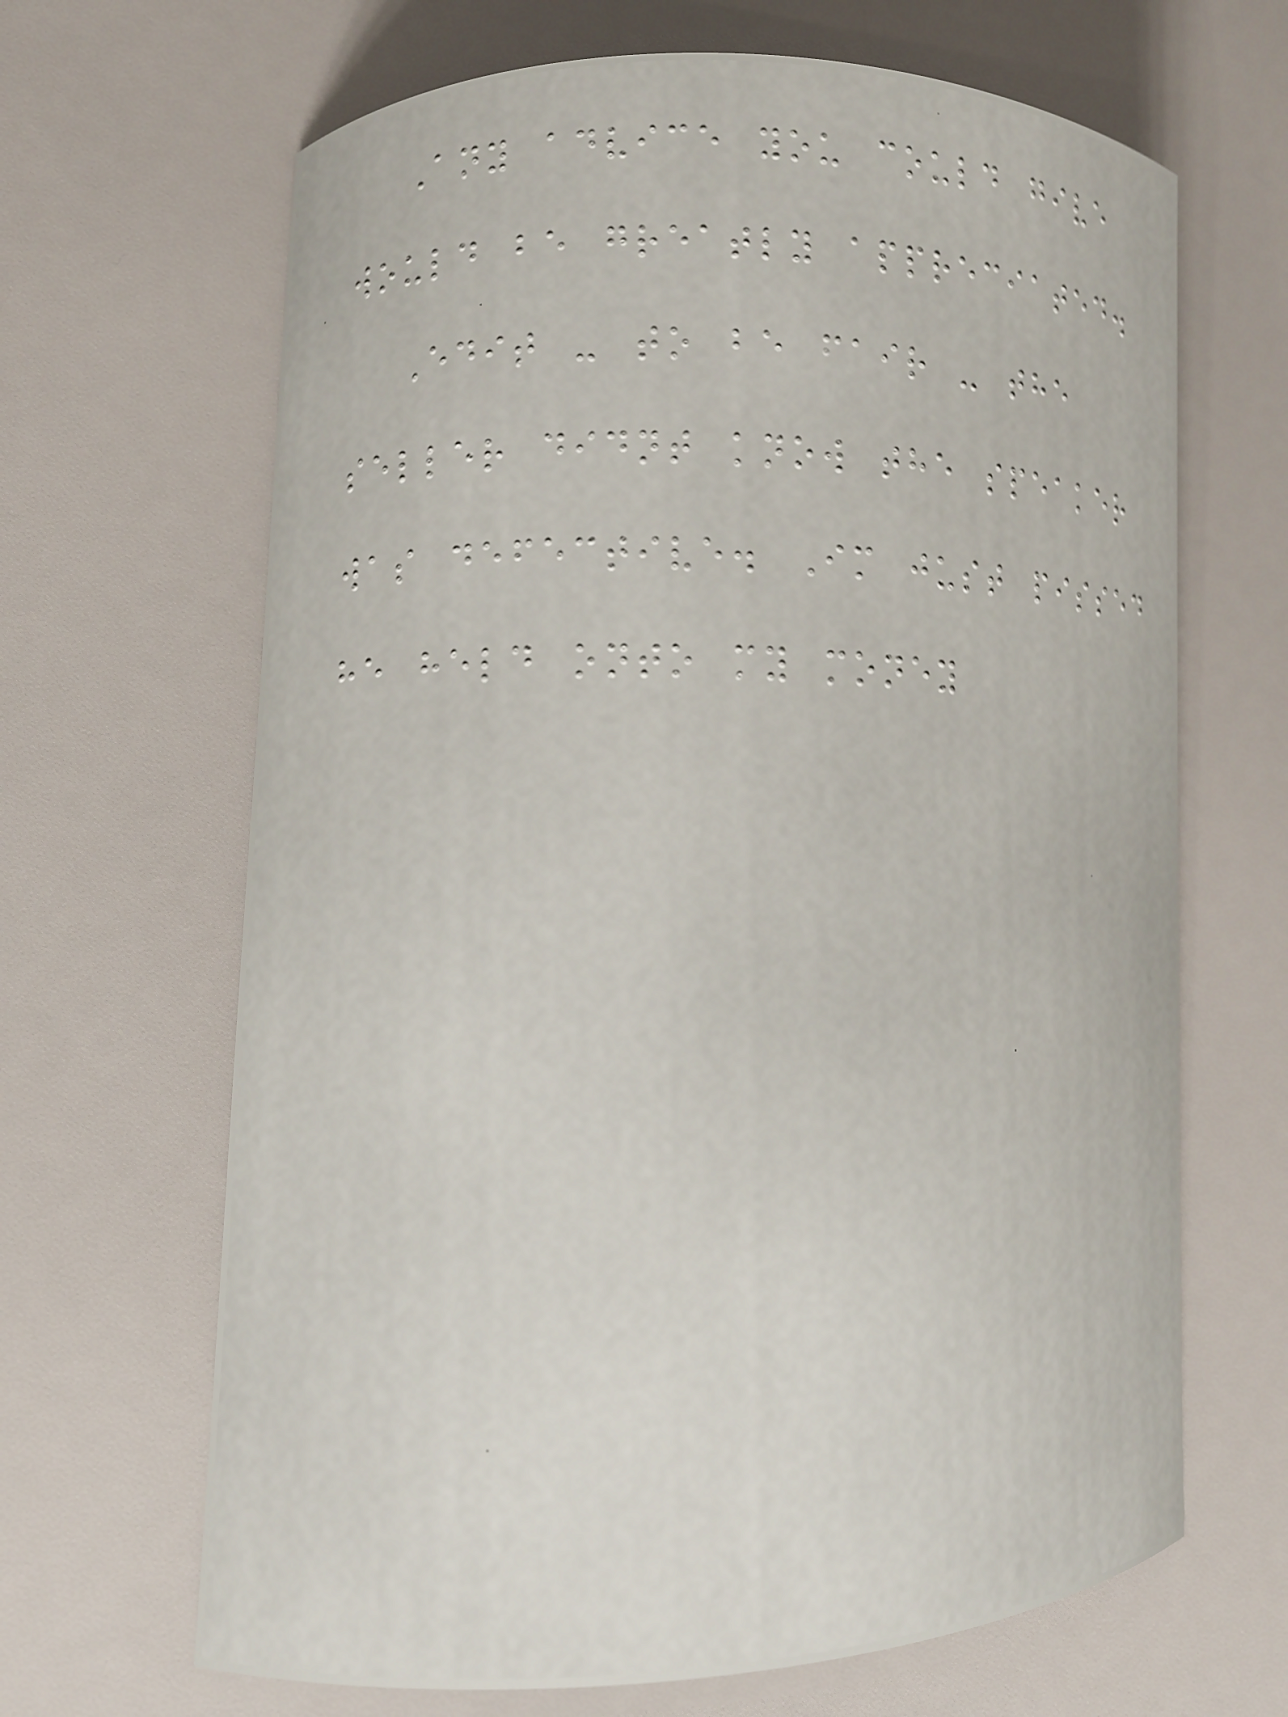Any advice you could give
would be greatly appreciated.
Edit - to be fair - the
seller didnt know the speaker
was defective. Im just pissed
he held onto my money
